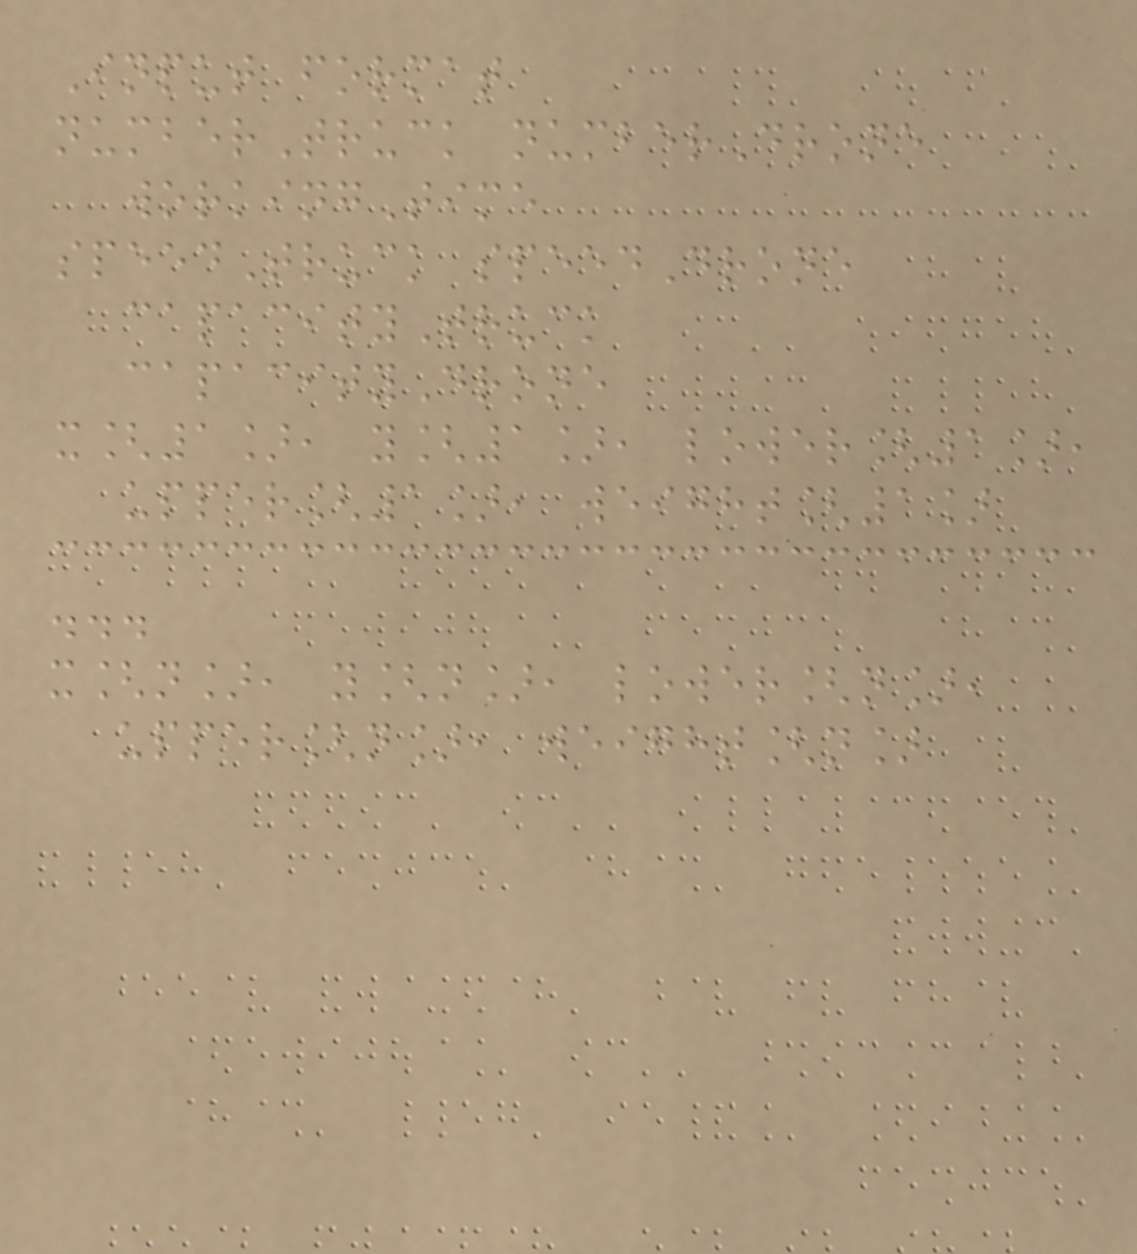Input format
numberTruck numberDrone
workingTime
speedTruck speedDrone
capacityTruck
capacityDrone
x[1], y[1], lower[1],
upper[1], weight[1]
...
x[n], y[n], lower[n],
upper[n], weight[n]
